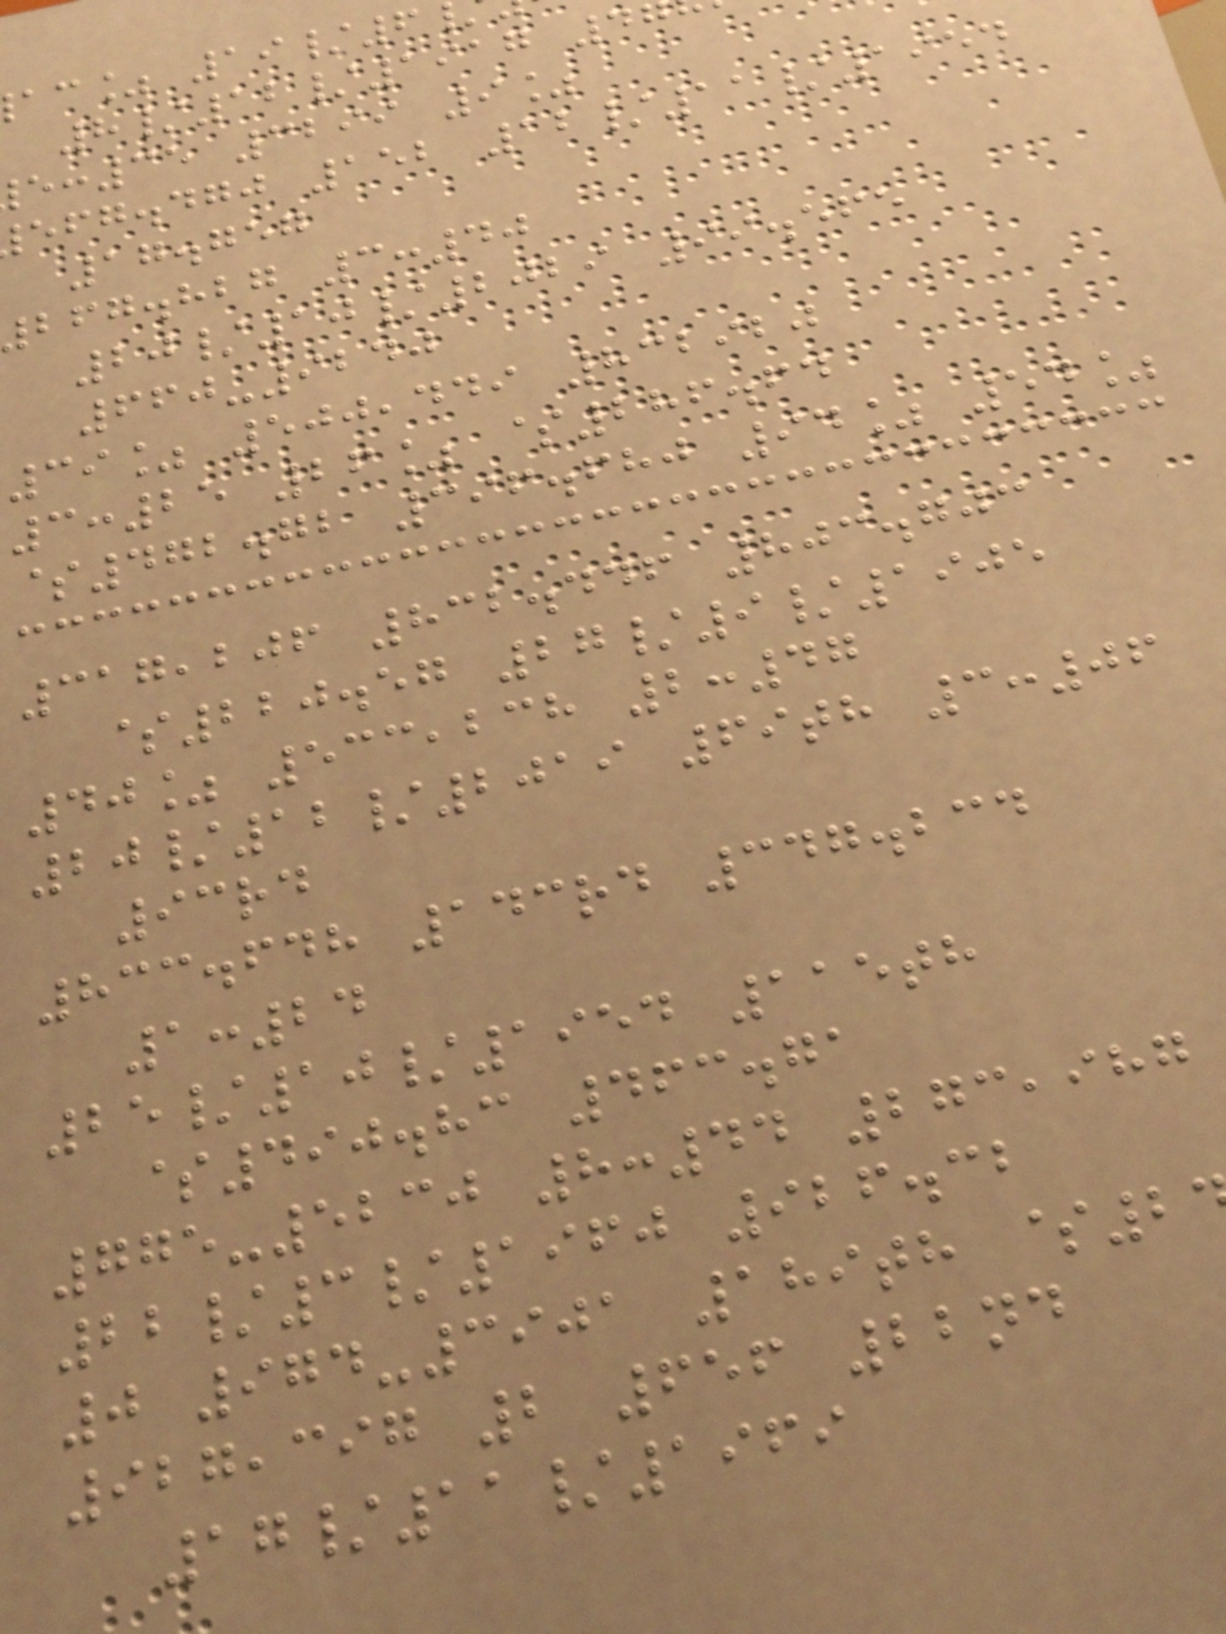ac% 19/6
8/12/1917 4
:35 3299 9%
efg.dgj 152 12/11/1954
17.757
bfg.hbg 3:40
20/10/2029 99.565
660-9240
39% 500,449 832920
3:25 26% $286.64
$472.72 396.680 94% 54%
317,206 832.446 803.703
$220.57 27/9/1905
40% 533,238 2:47
20/12/2019 69th 3:06
93rd
833.648 143rd 347.234
1:24
25/10/1954 115th
$490.83 463.71
775-5230 8:44 273,987
22/3/1960 926.32
0 974-3901 189th $2
927,397 2 656 22nd
17/11/1969
